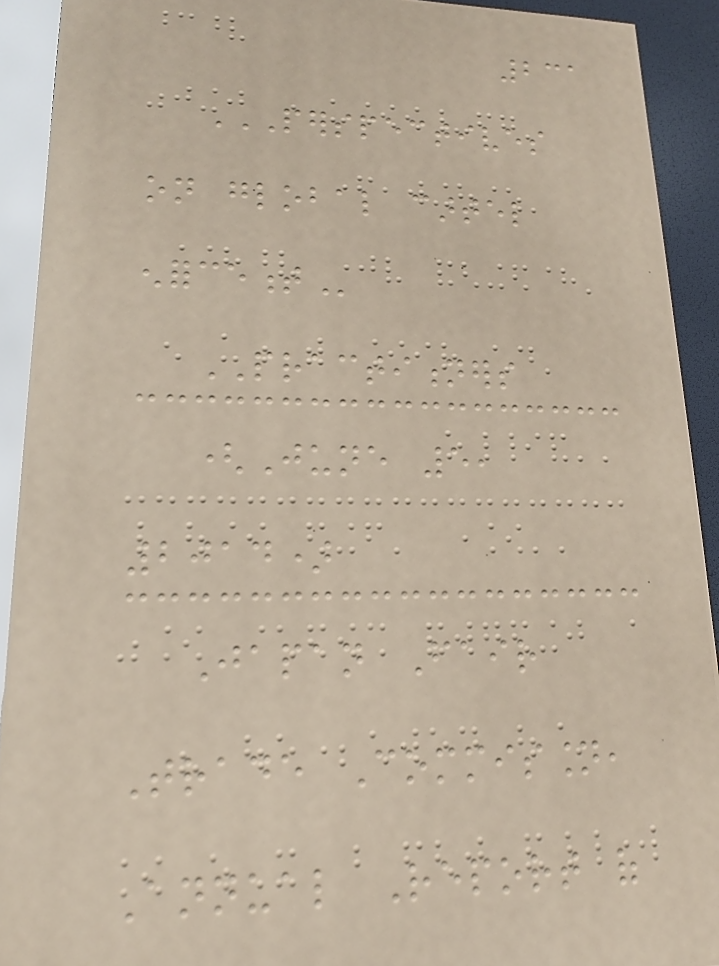231
PERSPECTIVES
ON GLOBAL CARTEL
ENFORCEMENT
PRACTITIONERS
(June 5,
2014)
Japan Fair
Trade Commission,
Annual Report of
